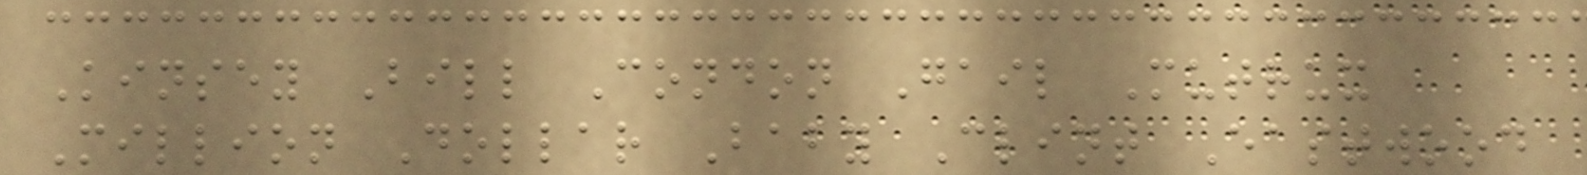Kinsey Bill Condon Gail Mutrux
Million Dollar Baby Clint Eastwood
